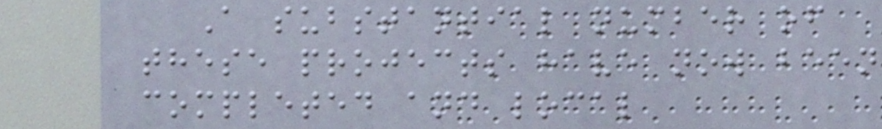A substantial number of
these projects have now been
completed and local
